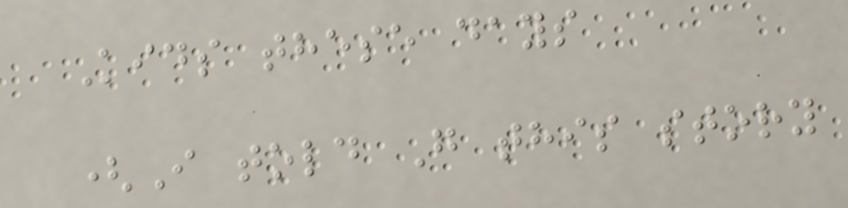Kids these days
(I told G this story
